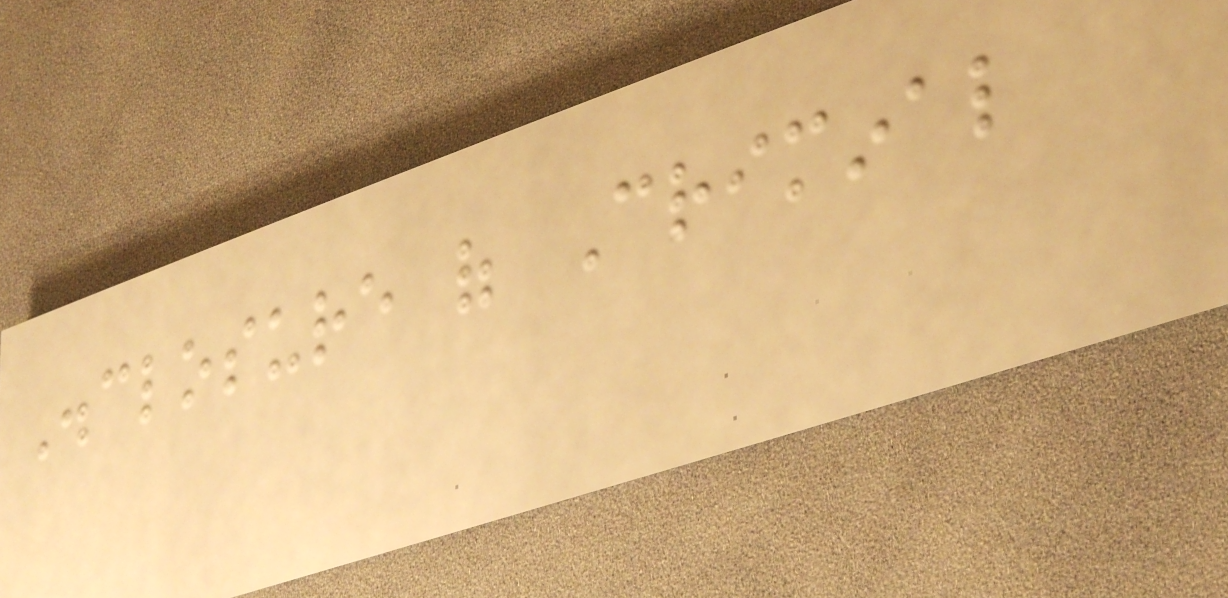Disclosure of Criminal
